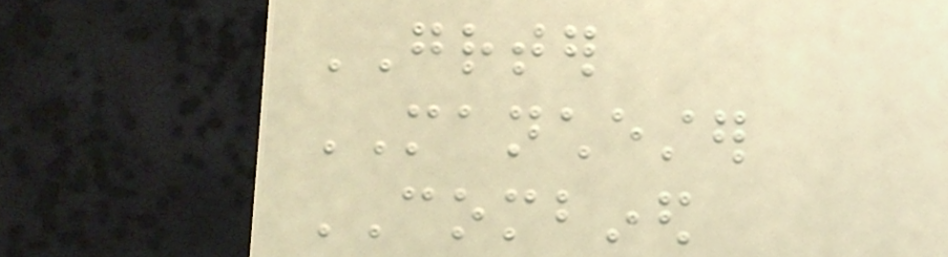GREATER
MANCHESTER
COMBINED
